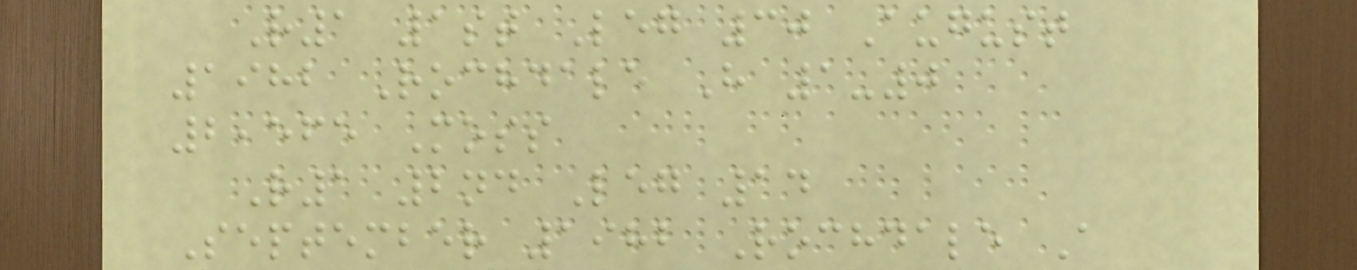R1 1st Leg 30 August
1982 Rochdale H 1-0
2,565 Moss
R1 2nd Leg 14
September 1982 Rochdale A
